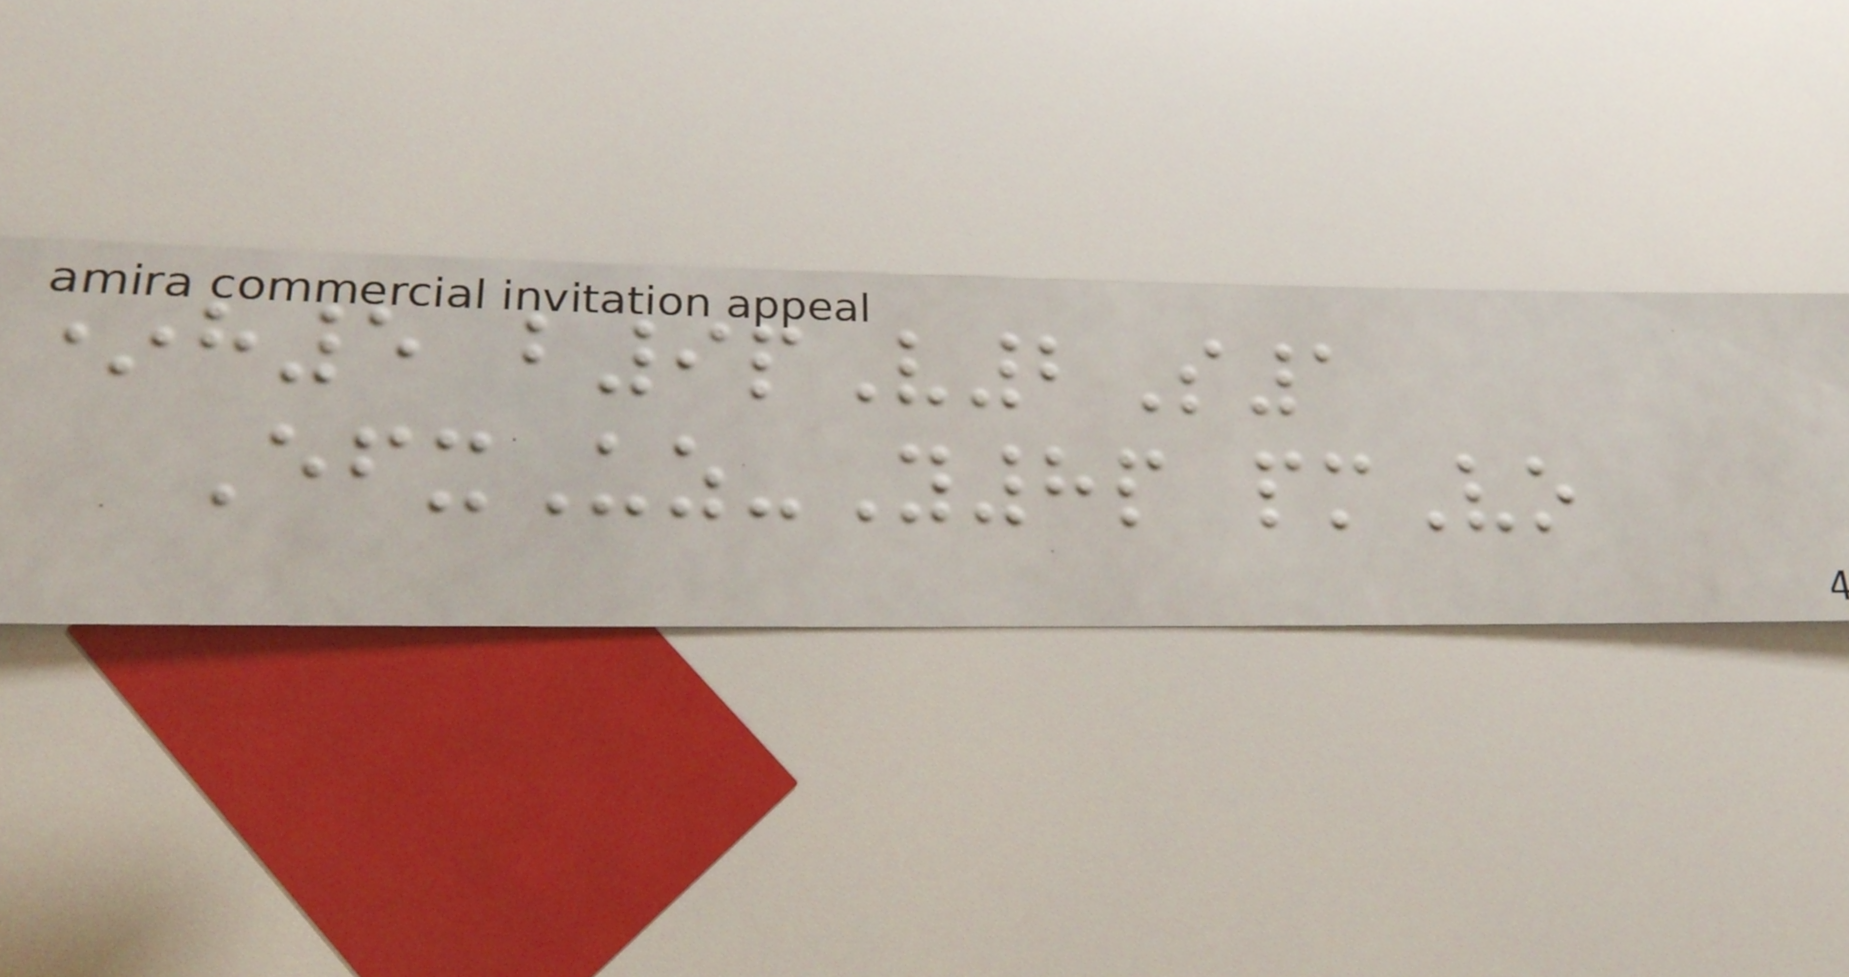*h5 b9pV2S1
EfxUz-Y8p pmVo
